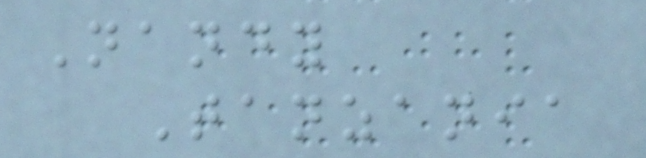Nandy
Tanzania
